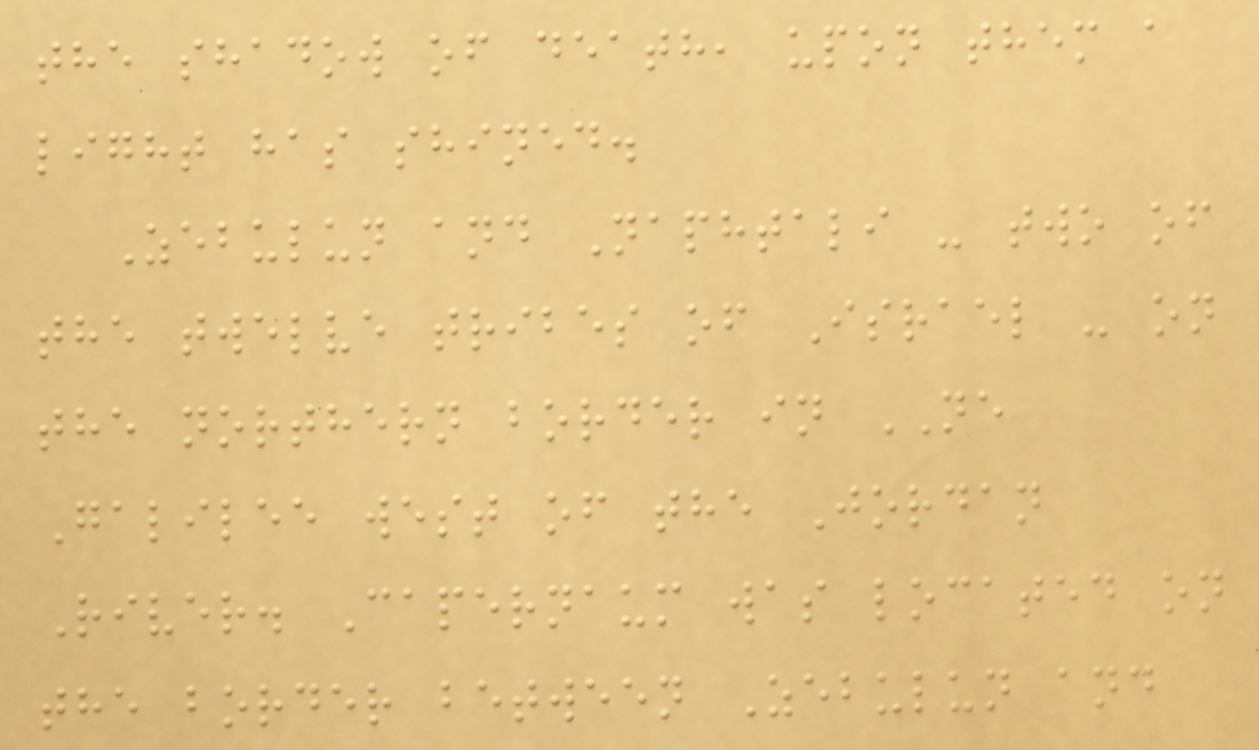the shadow of death, upon them a
light has shined.
Zebulun and Naphtali - two of
the twelve tribes of Israel - on
the northern border in NE
Galilee west of the Jordan
River. Capernaum was located on
the border between Zebulun and
